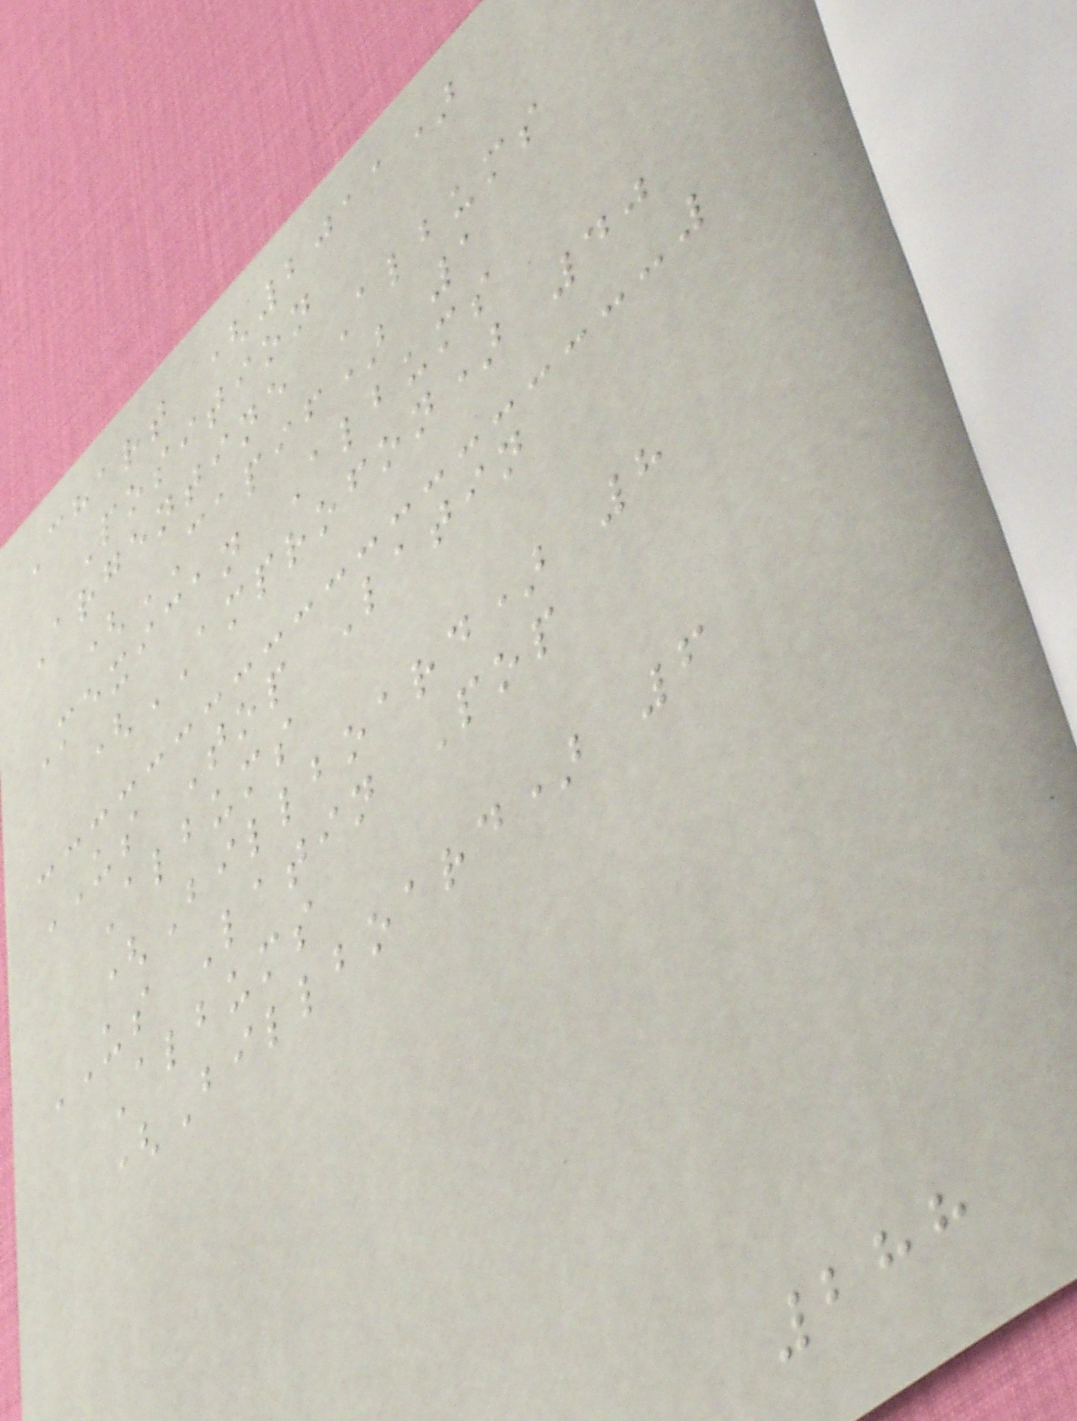Chart (2011)
Position
Argentine Albums
(CAPIF) 1
Mexican Albums
(AMPROFON) 40
US Top Latin
Albums
(Billboard) 8
US Latin Pop
Albums
(Billboard) 6
288
